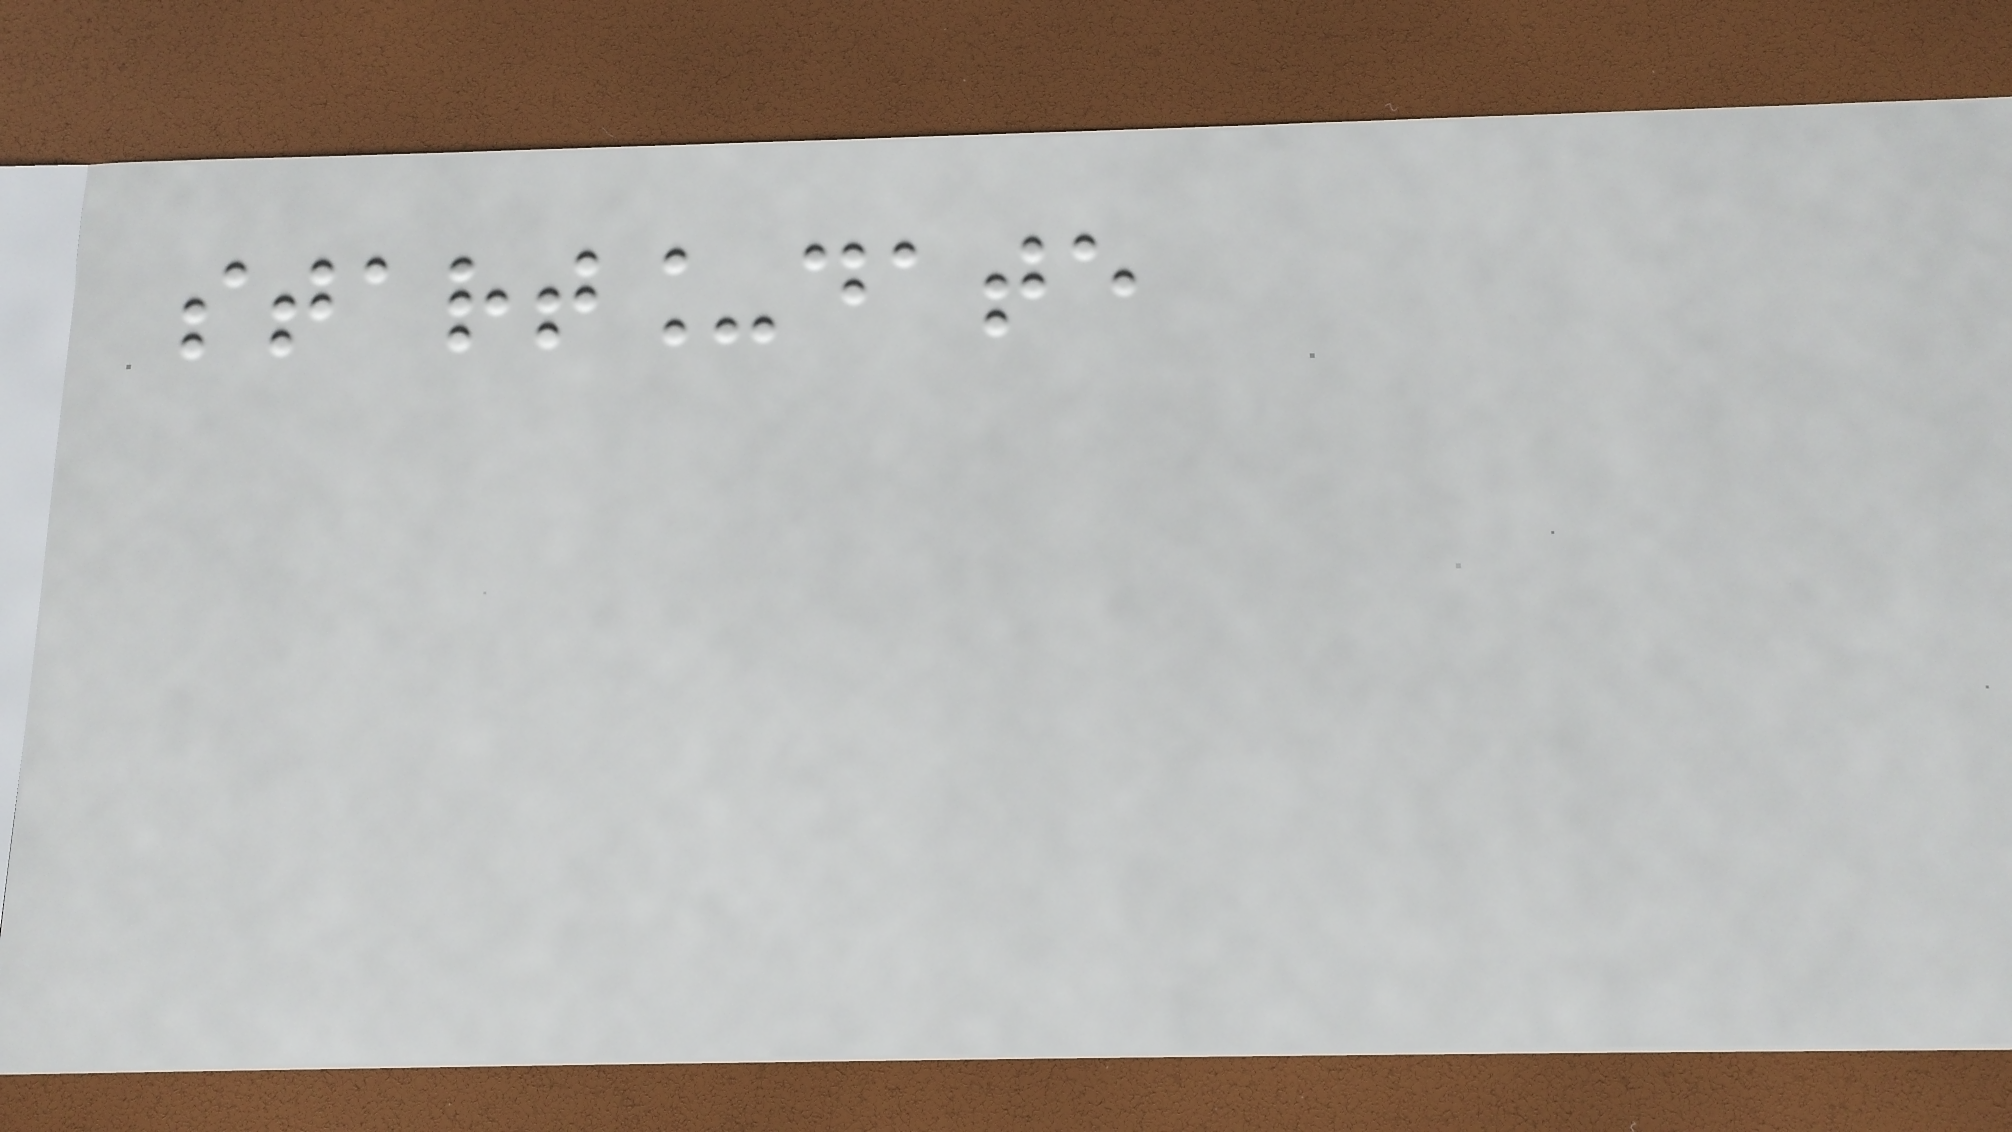start_date
